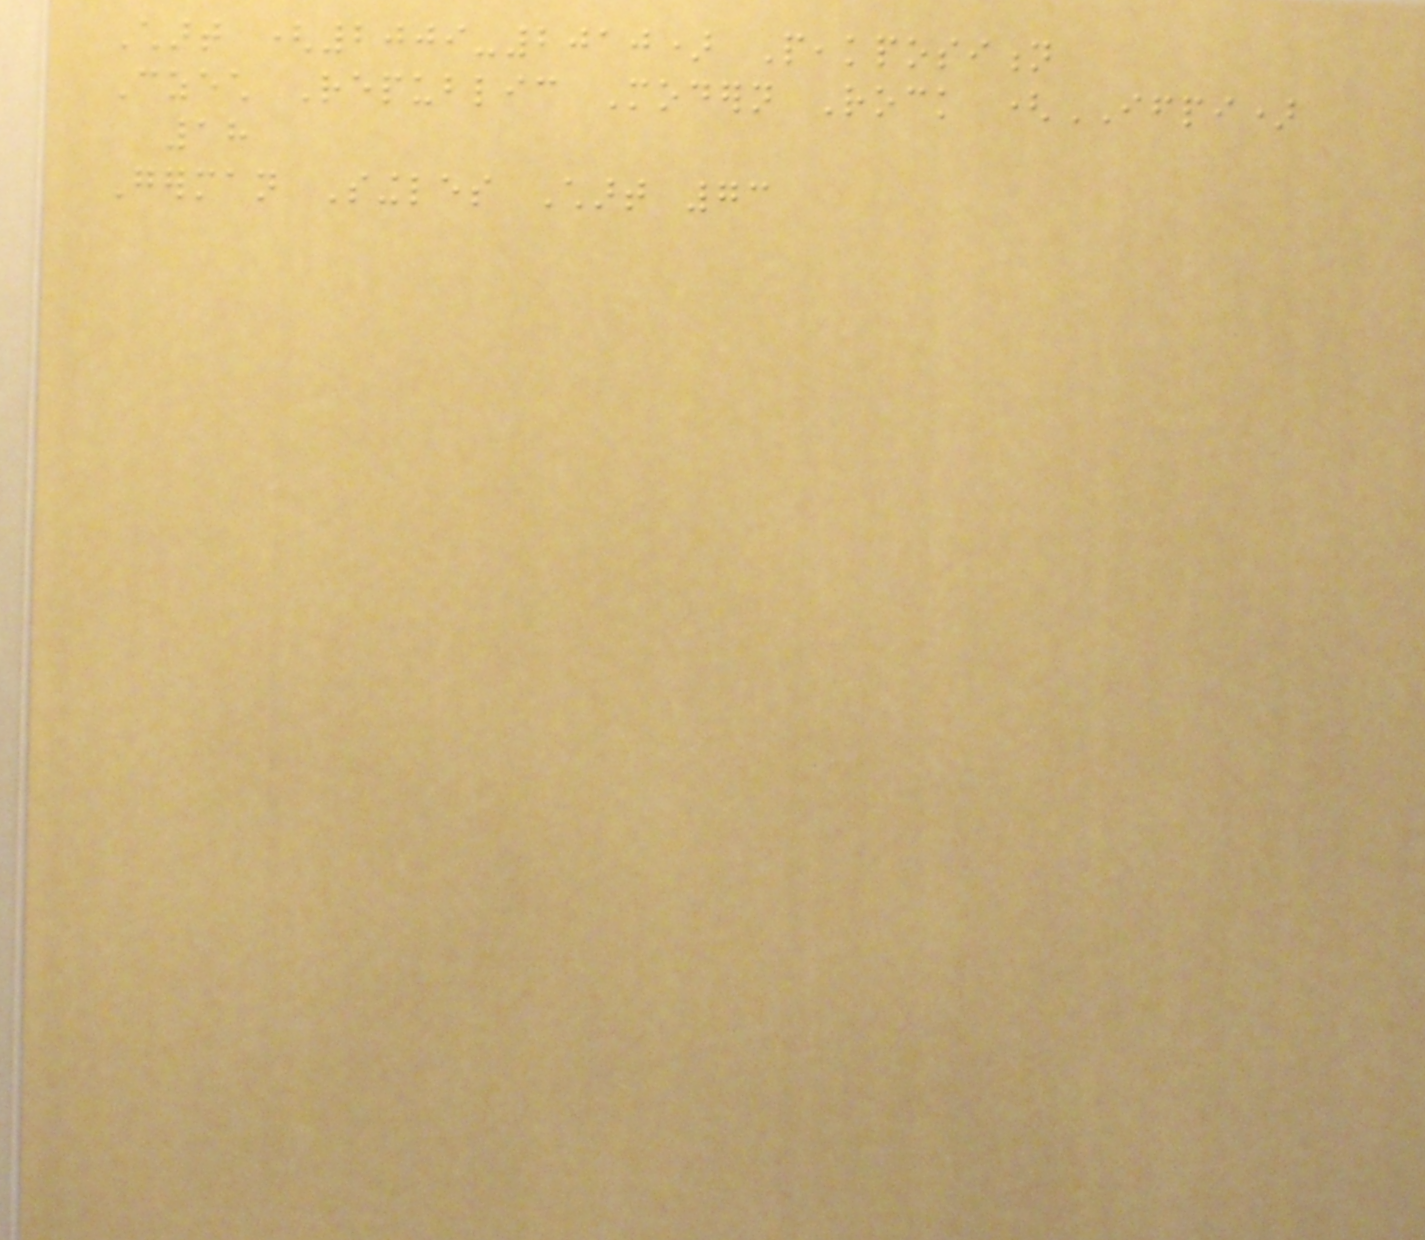Chart (2009-2010) Peakposition
Czech Republic Modern Rock (IFPI)
18
German Singles Chart 73
